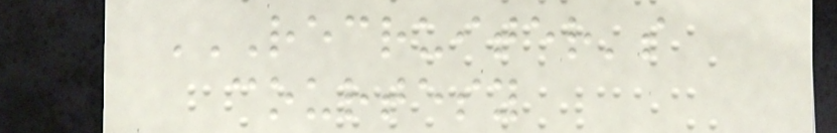RECRUITER'S
COURTESY
